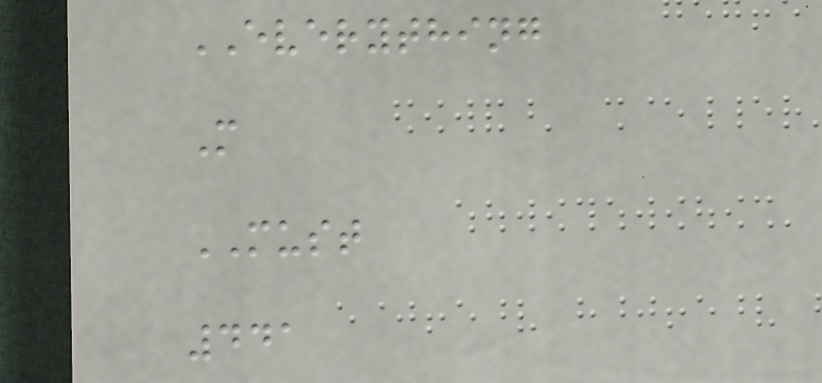EVERYTHING
M
MUST
441
